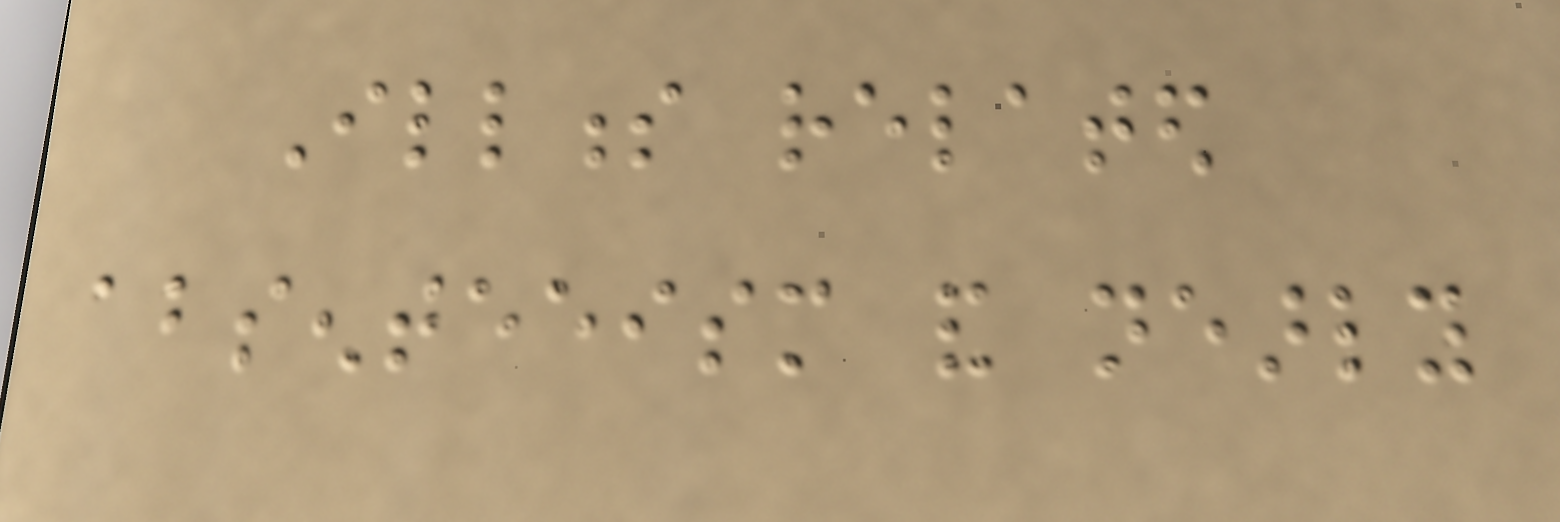Illness related
absenteeism and nearly
